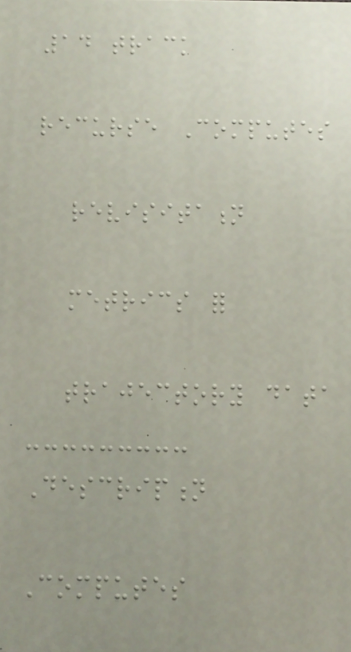14 track
recurse Computes
revisitation
metrics for
trajectory data
Description
Computes
